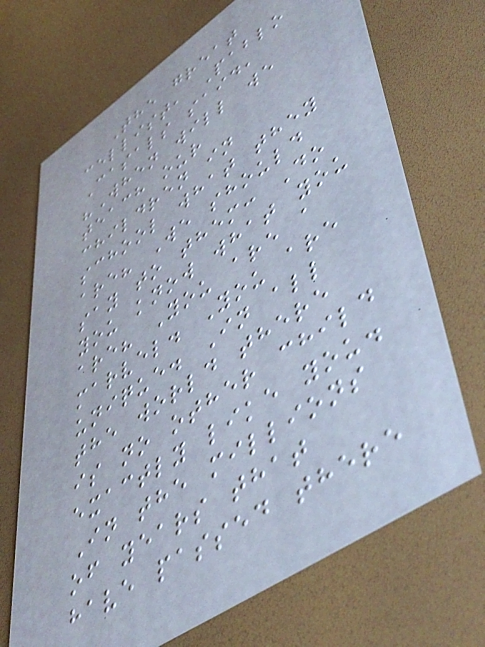The great
cellist, Pablo
Casals said,
"When will we
teach our
children in
school what they
are? We should
say to them: Do
you know what you
are? You are a
marvel. You are
unique. In all
the world there
is no other child
exactly like you.
In the millions
of years that
have passed there
